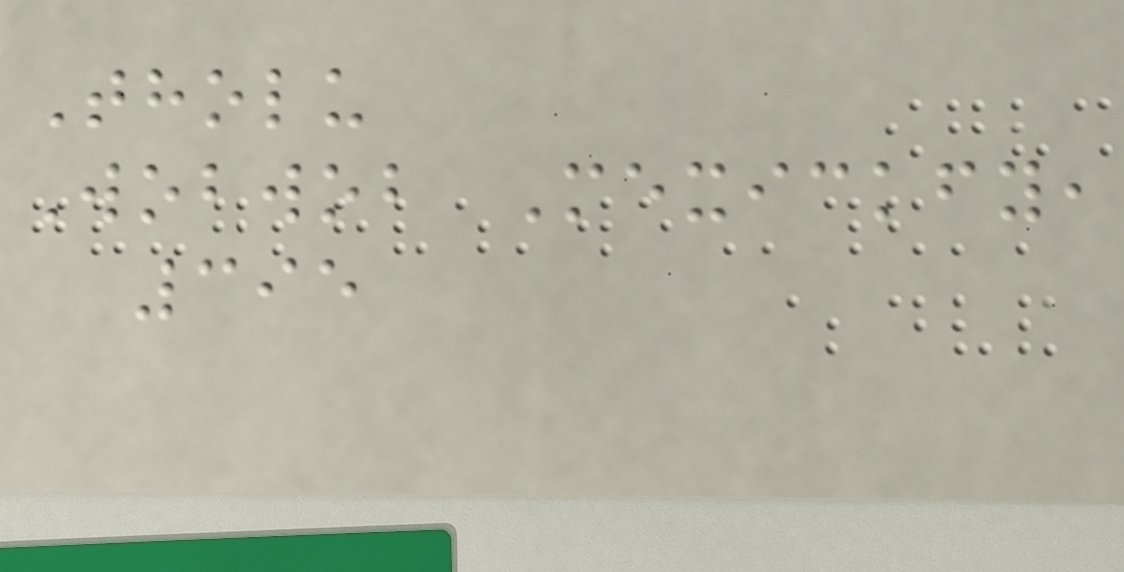Tholu
Wobwob Mexickfy,
395
